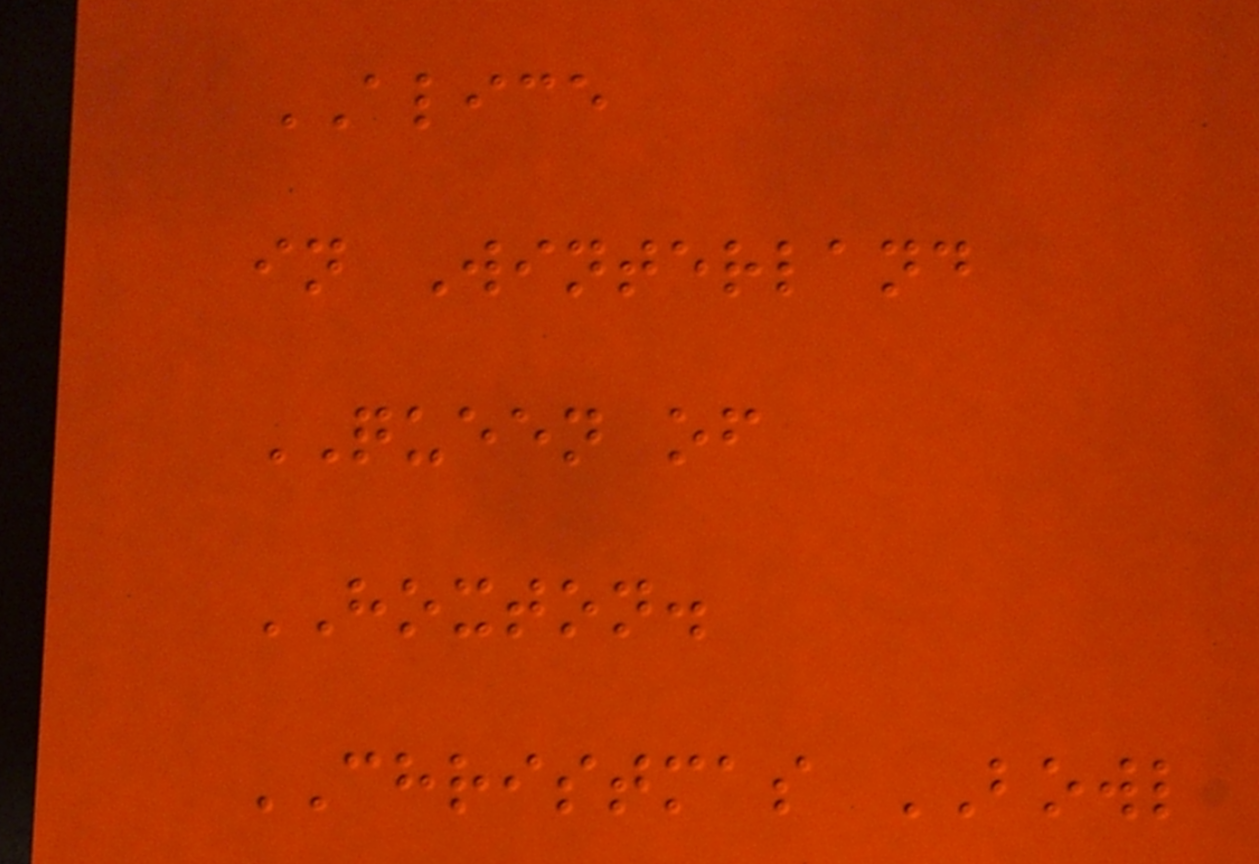ALICE
in Winterland
QUEEN of
HOXTON.
CHRISTMAS BOWL
